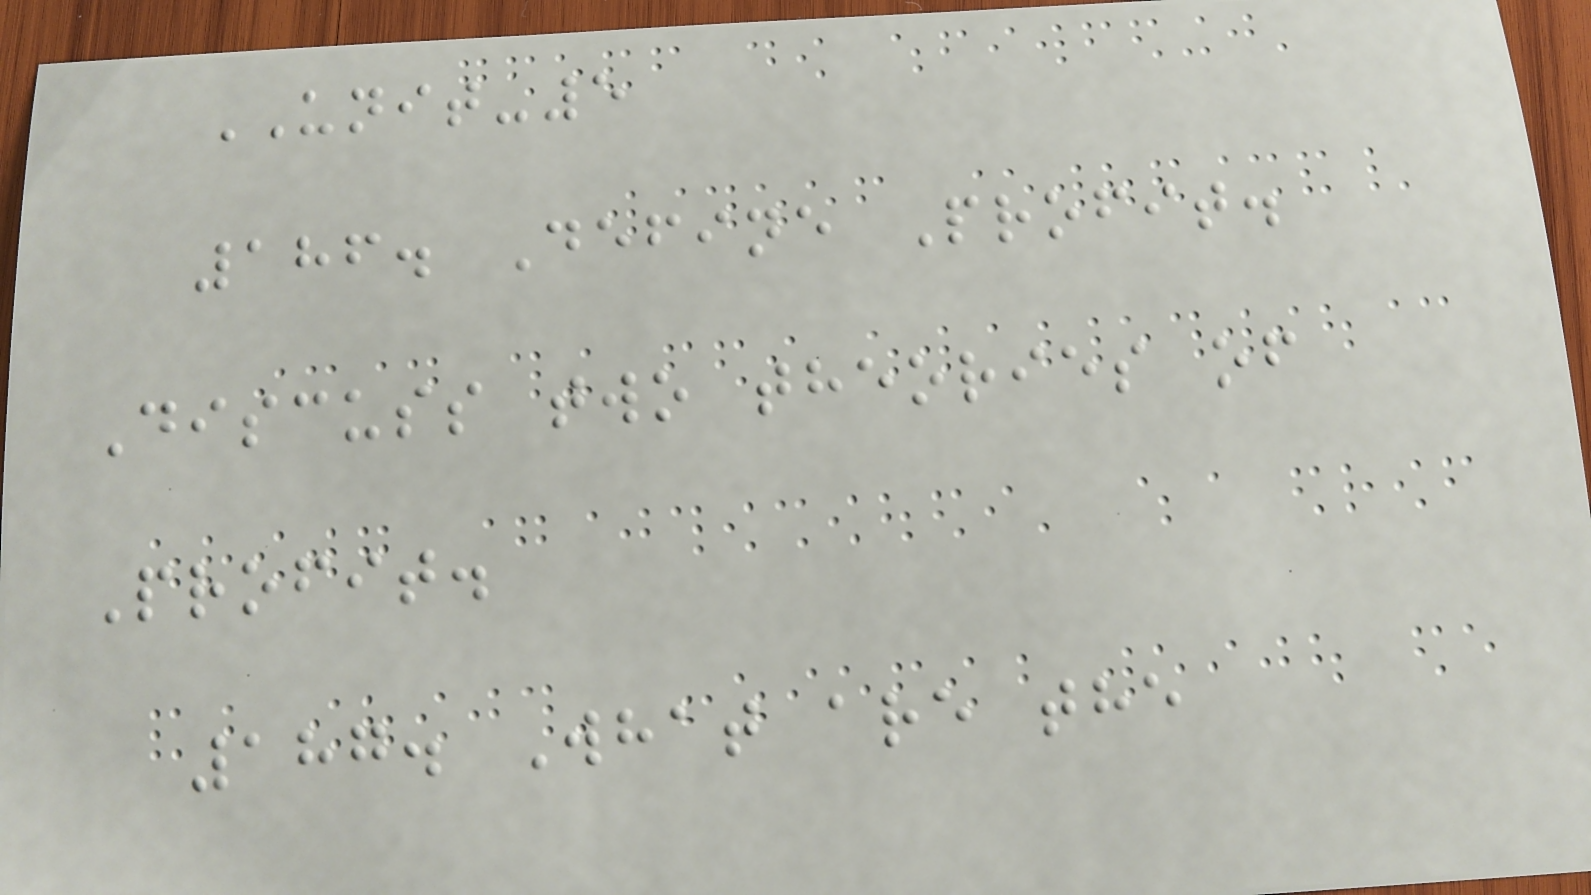UNIT-5
186. Define Profit.
Discuss two theories of
Profit.
187. What are the
